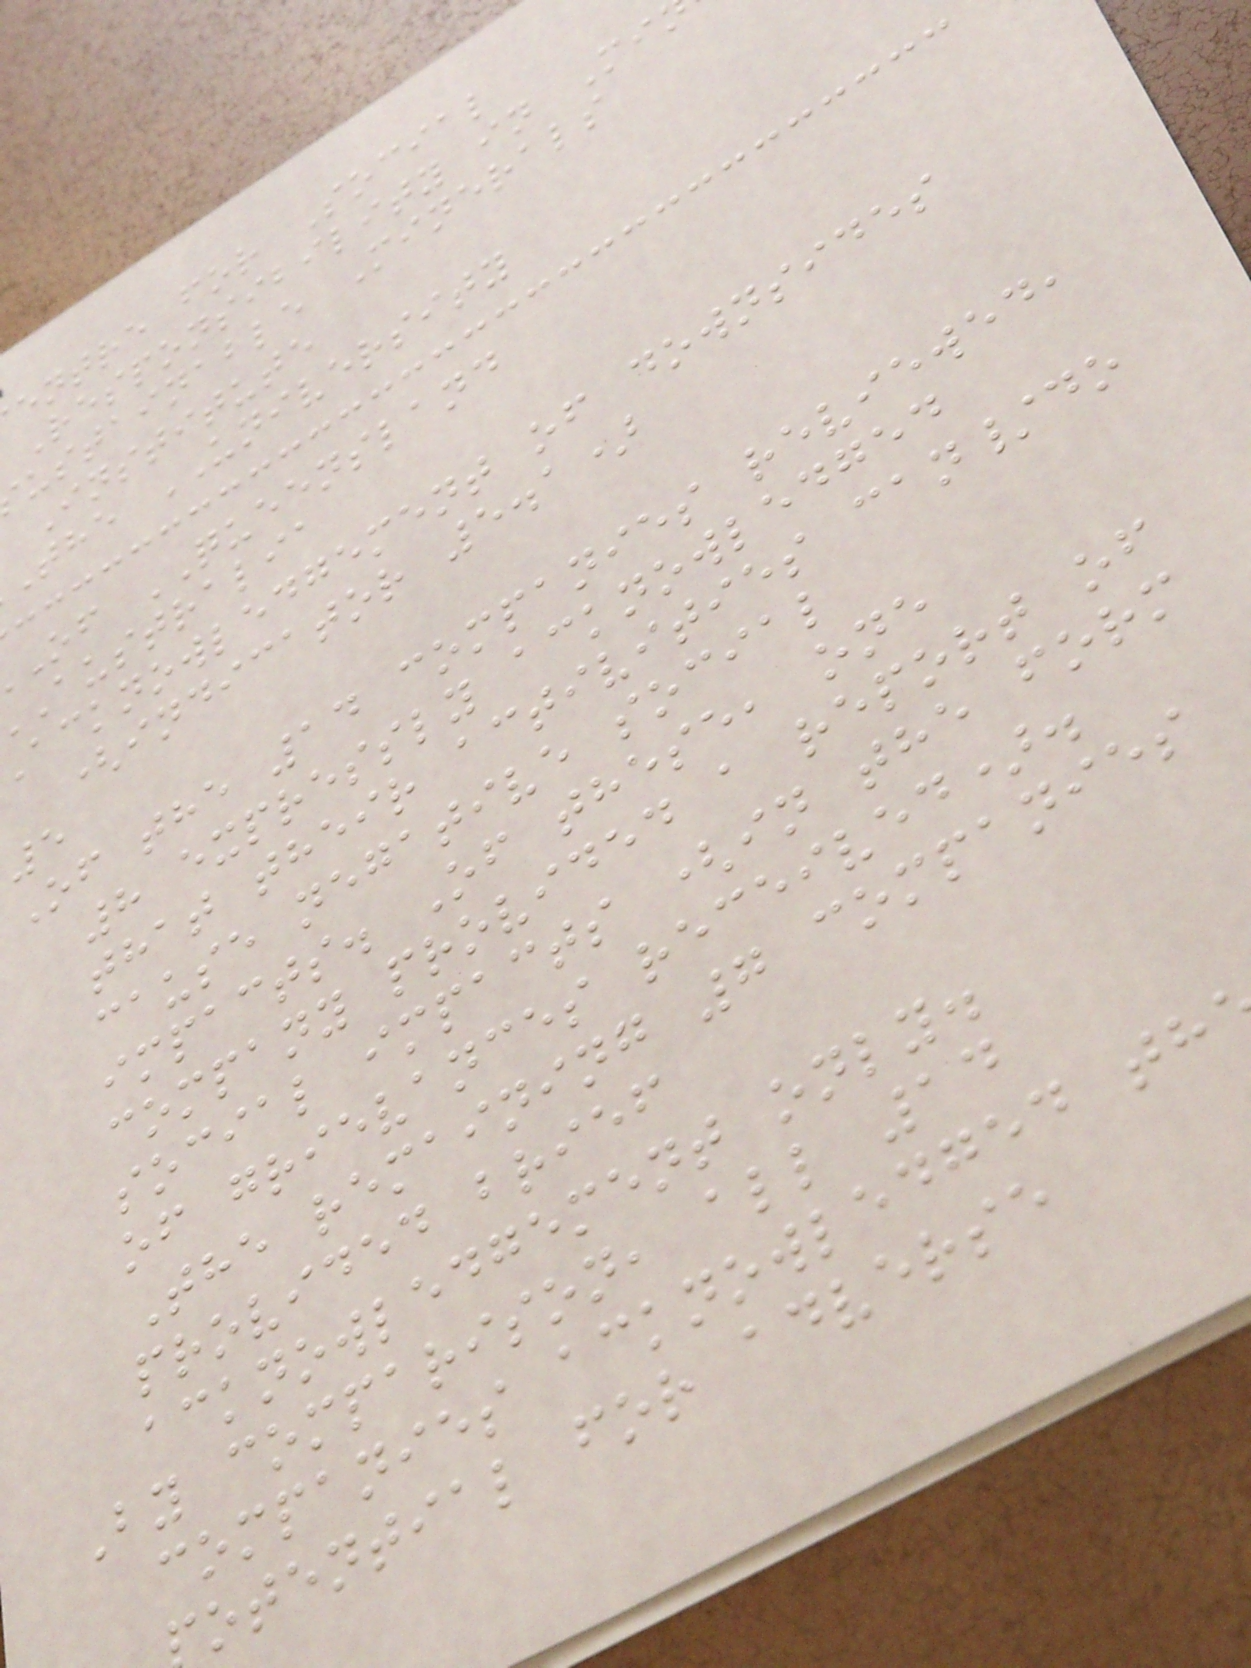entre for Social
Responsibility in Mi
ustainable Minerals
Institute
the UNIVERSITY
of QUEENSLAND
australia
acknowledgement of downsides
(indicator 5.1)
5
Of the 14 companies reviewed,
8 expressly acknowledged
that their activities can/do
cause negative social
impacts. Of these, one
company provided a report of
social impacts (in the form
of grievances received).
The remaining 7 companies
provided brief
acknowledgement only.
By comparison, all 14
companies acknowledged th
otential for adverse
